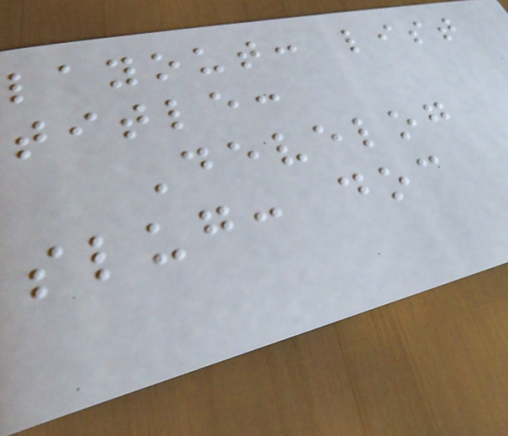layout: list
title:
Develog
slug: doc
